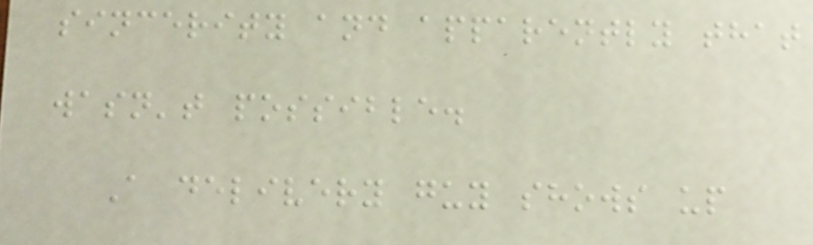sincerity and apparently that
wasn't possible.
A delivery guy shows up
